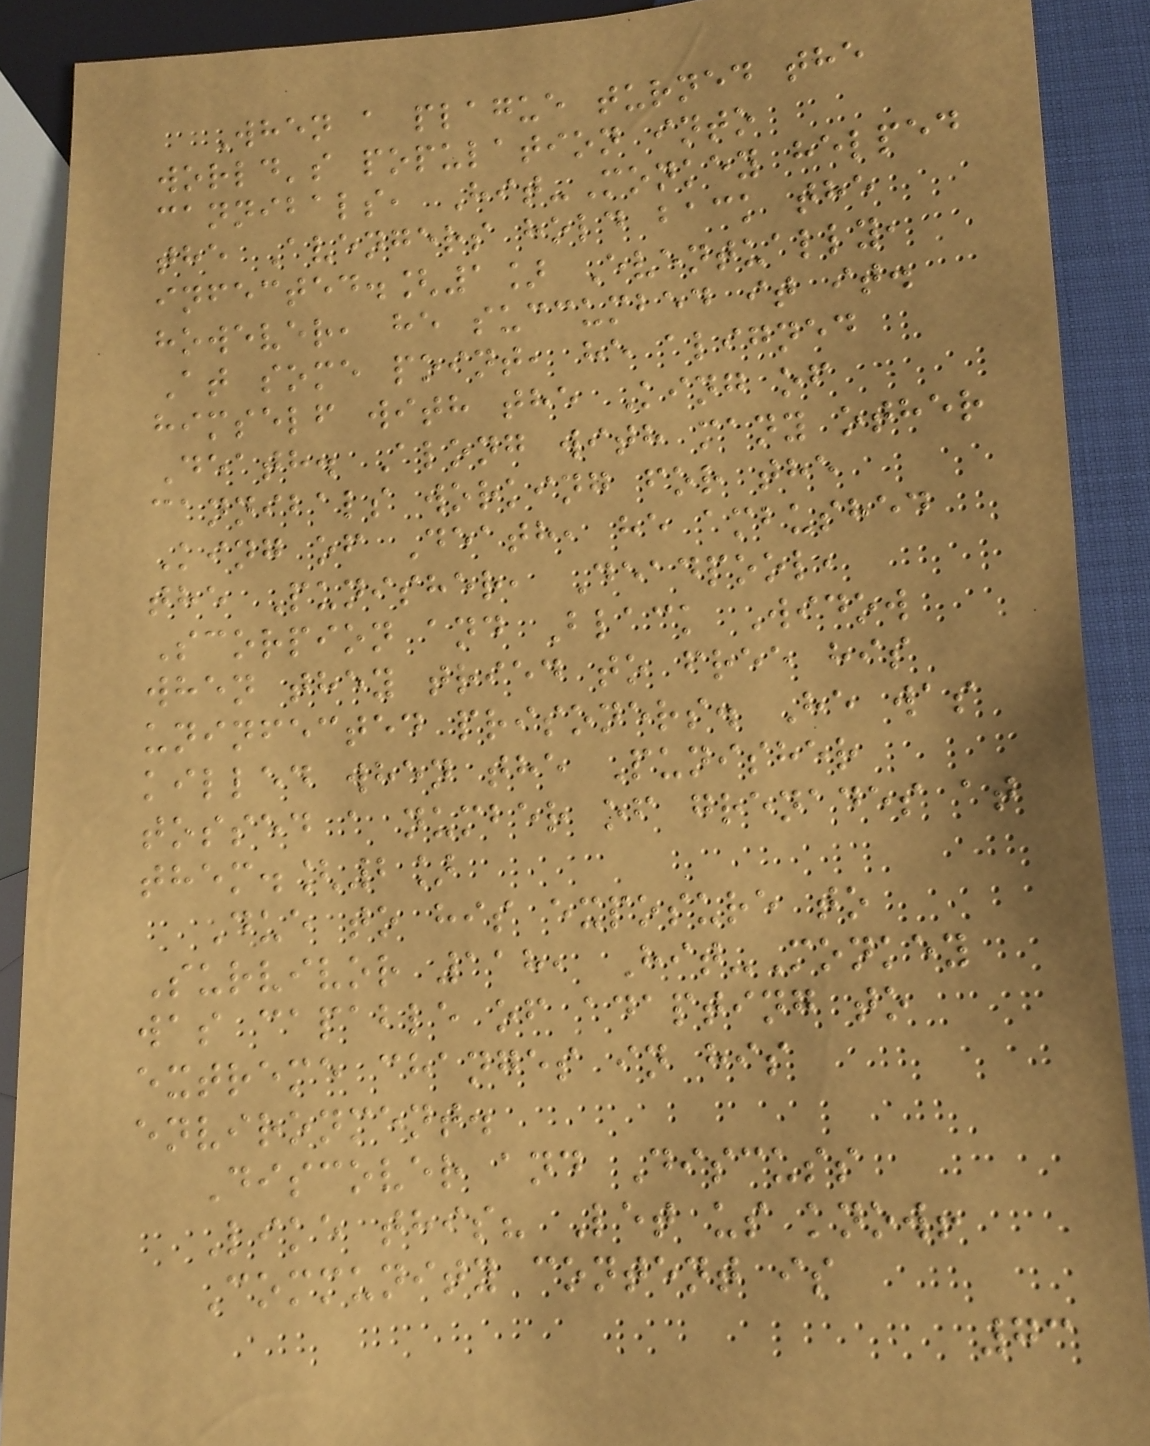When a plague turned the
world's population into
cannibals, Hit-Monkey helped
the Avengers hold back the
infected.[1] Eventually,
however, he succumbed it it.
At some point, he aligned
himself with the King of
Death. Along with many other
cannibals working for the
King of Death, he ambushed
the Punisher, Deadpool,
Scorpion and Black Widow
when they tried to free his
uninfected prisoners. He was
killed when the Punisher
tossed a number of grenades at
them.[2]
Due to his exposure to
Survivor 118, Hit-Monkey
was capable of adapting to
extreme changes in his
environment.
Discover and Discuss
Like this? Let us know!
Community content is
73
